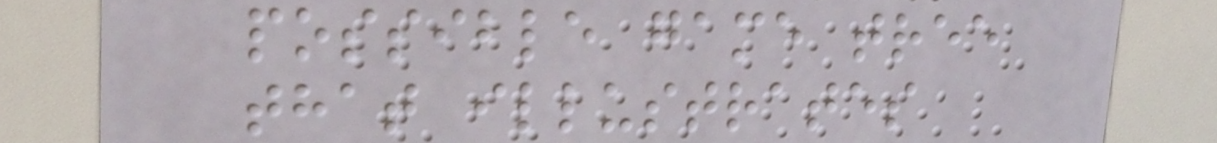possible game tree
that illustrates
